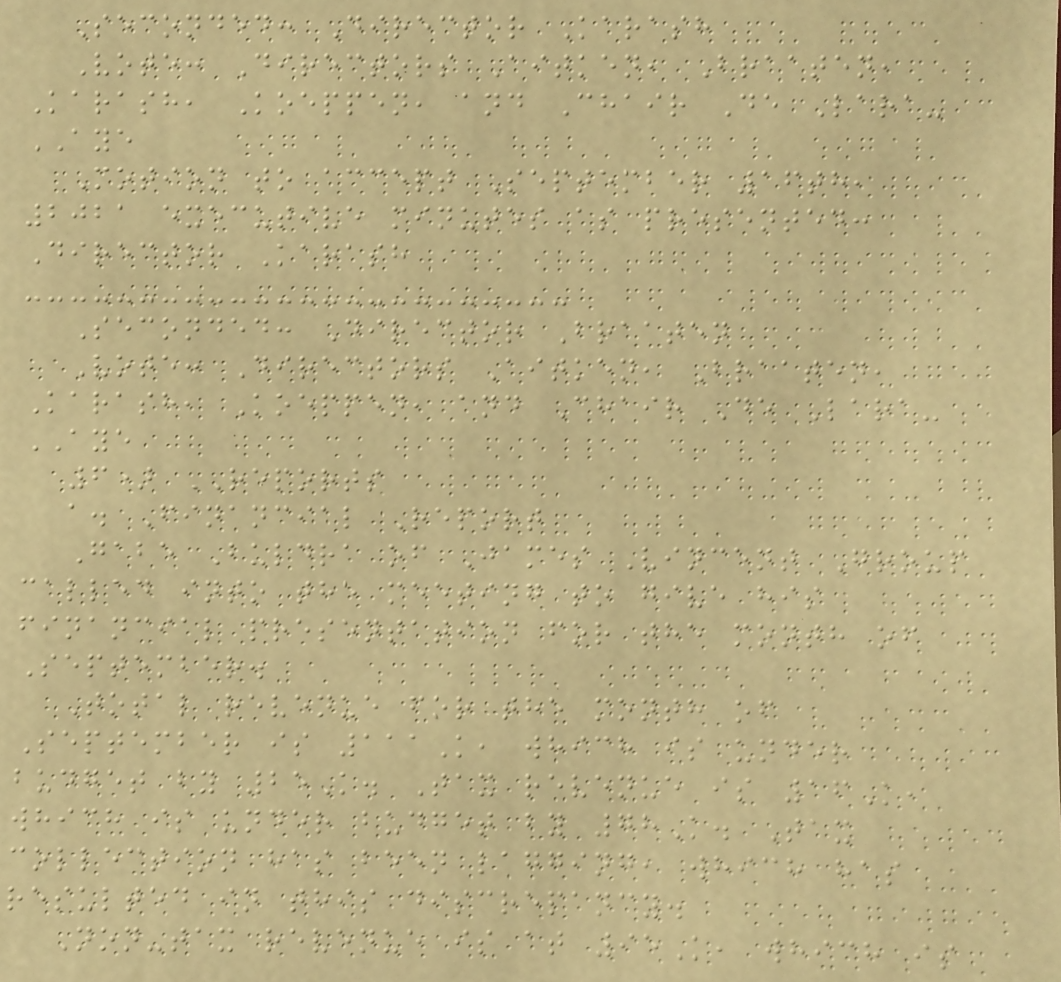Seconded: Director Karash
Vote: Directors Aitken, Braaten,
Karash, Koeppen, and Chair De Lara-
AYE
Motion to accept September 16th,
2021 executive minutes as presented:
Director Karash
Seconded: Director Braaten
Vote: Directors Aitken, Braaten,
Karash, Koeppen, and Chair De Lara-
AYE
6) REPORTS
a. Financial Report
Gabe Buldra of James Vincent Group
called into the meeting to give his
financial presentation for the month of
September.
Total revenue for the month of
September is 111K, which is under
budget by 25K. Tax revenue is 16K,
which is under budget by 78K. Tax
collection has been lagging, which has
resulted in this discrepancy.
Non-tax revenue is at 95K, which is
